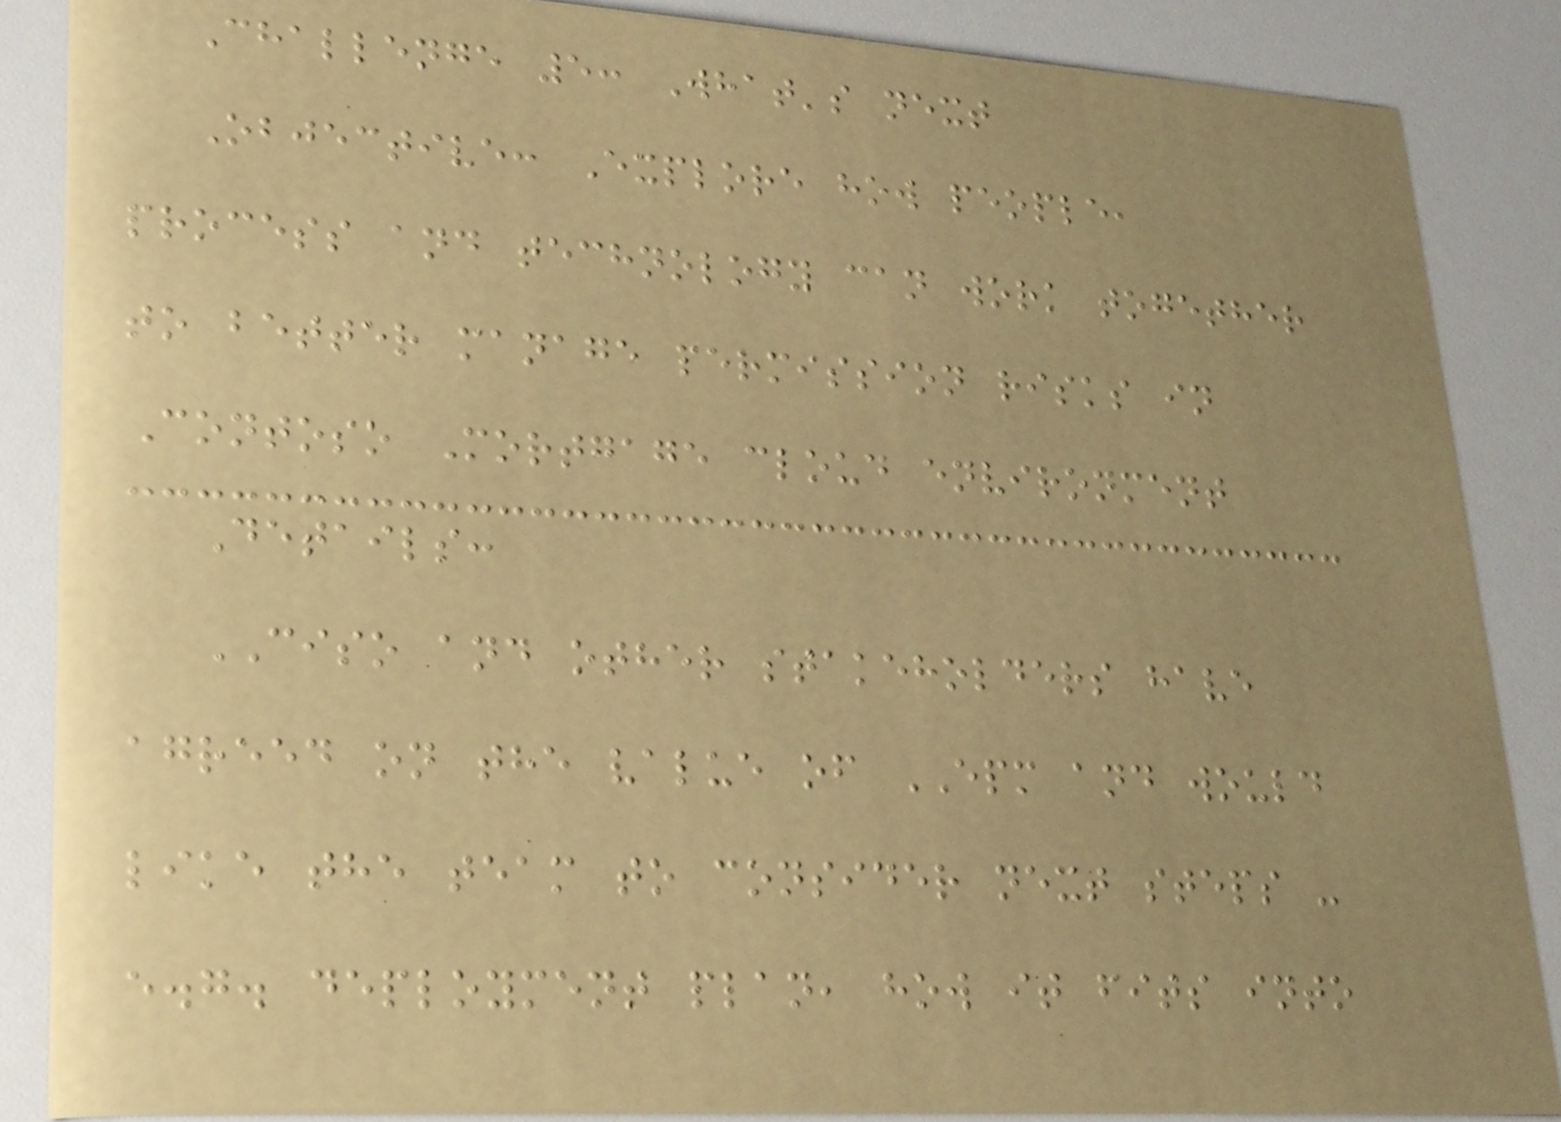Challenge 5: What's next
Objective: Explore how people,
process and technology can work together
to better manage permission risks in
Contoso Mortgage cloud environment
Details:
CISO and other stakeholders have
agreed on the value of EPM and would
like the team to consider next steps -
e.g. deployment plan, how it fits into
